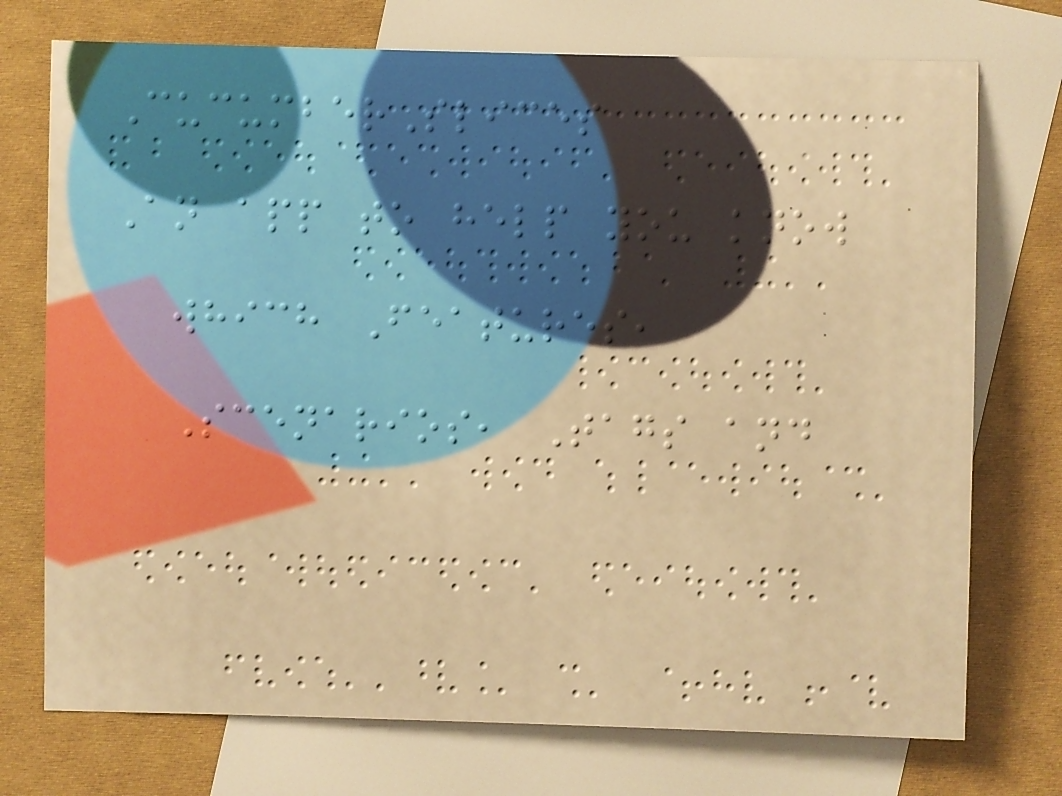CucumberSlices
An app to help you know
which Features,
Scenarios, Tags and
